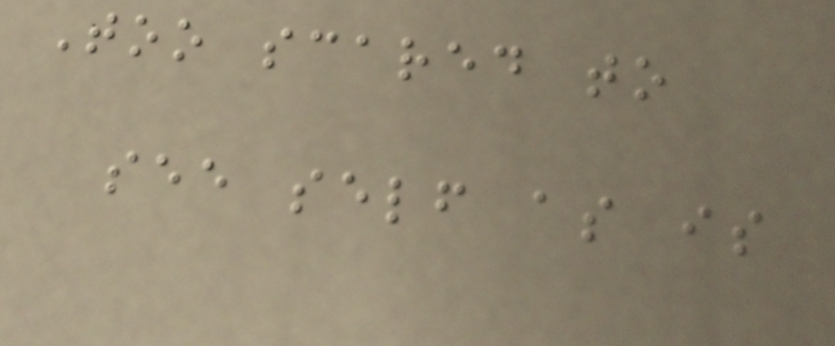Too scared to
see self as is
